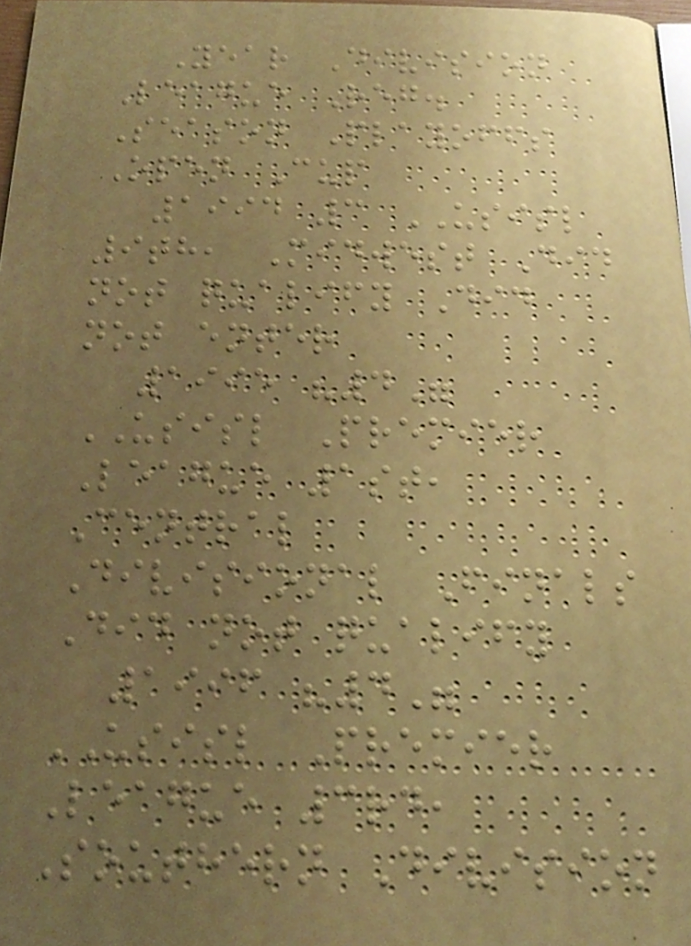Year Division
League Reg.
Season Playoffs
Open Cup
1994 3 USISL
9th, Midwest Did
not qualify Did
not enter
1995 "4"
USISL Premier
League 1st,
Central
Divisional Finals
Did not qualify
1996 "4"
USISL Premier
League 3rd,
Southern Division
